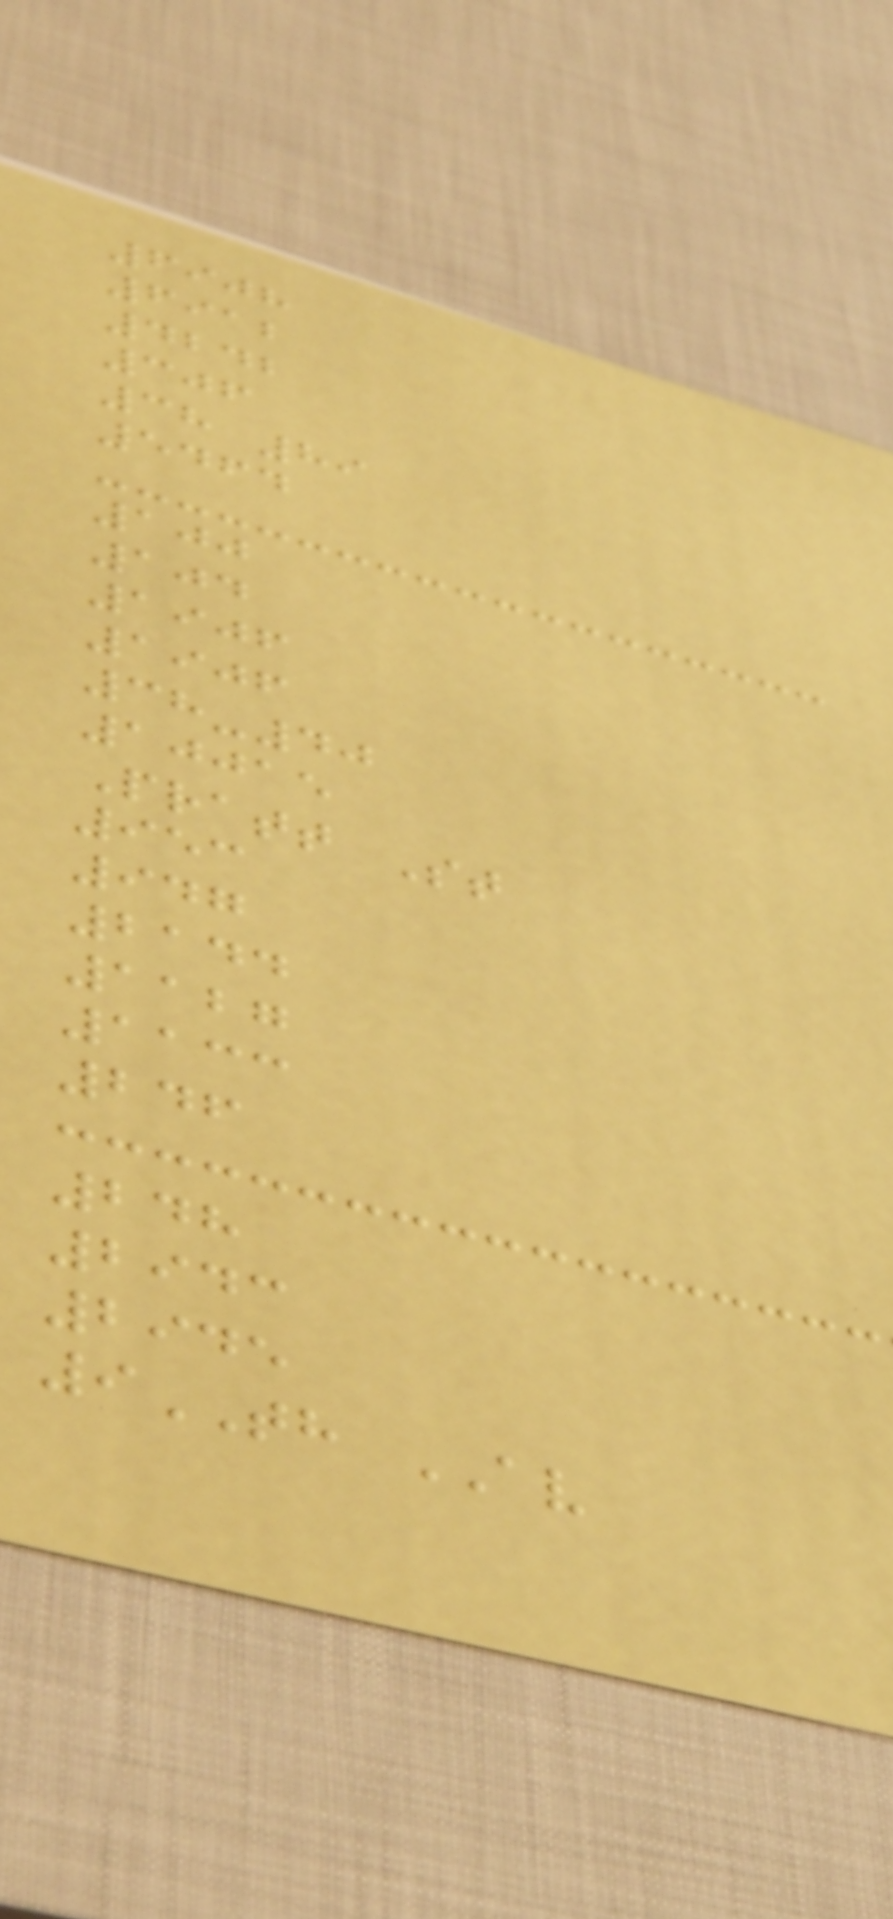6908
6912
4242
306
38 89
5464
100
104
1906
1906
38-40
10015
Pratt St
953
947
2144
1127
1133
246
248
2943
2945
9TH AV
